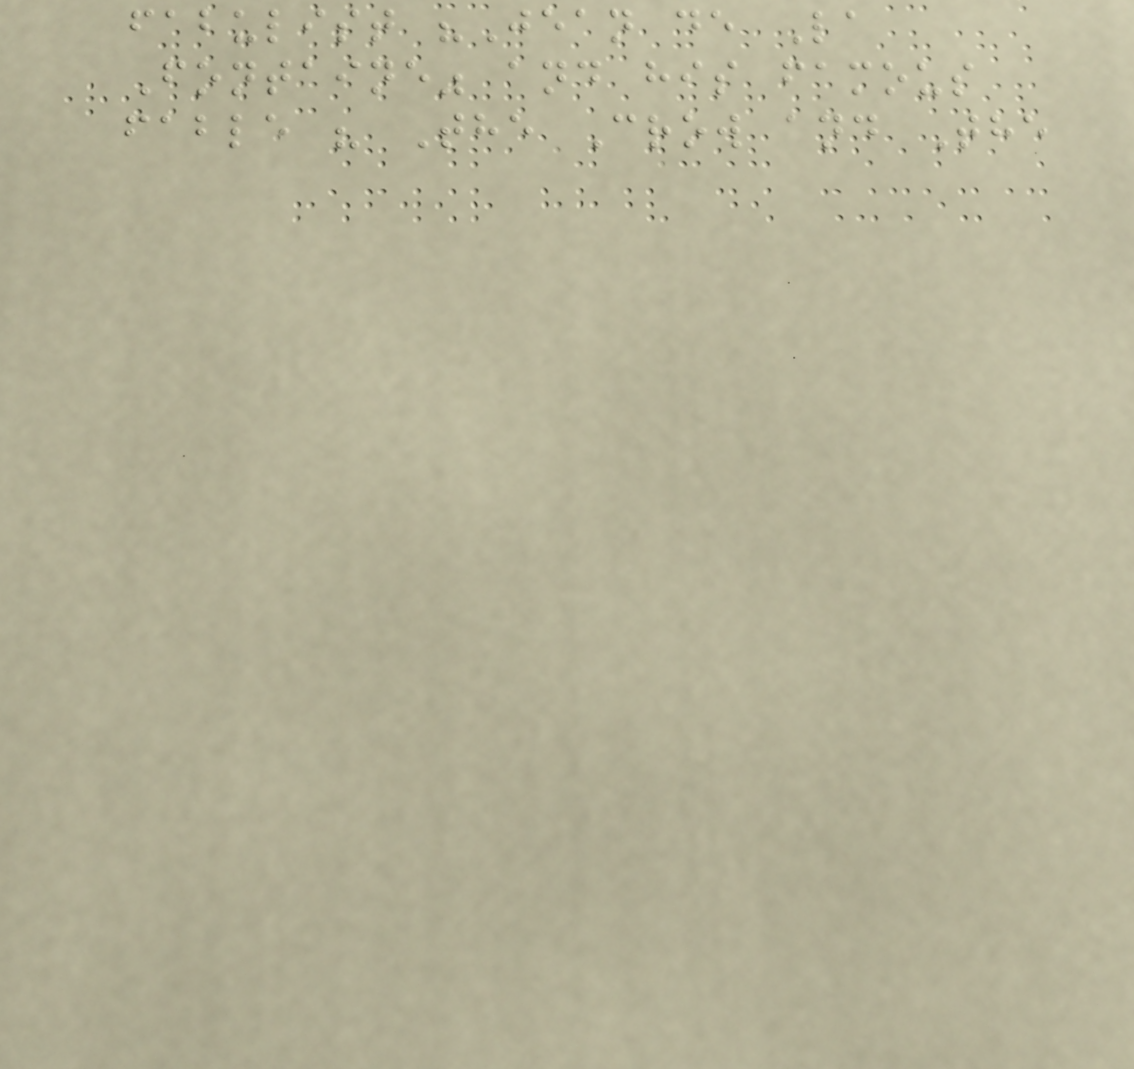fabulist "Jean de La
Fontaine" and his famous
fable " The Crow and The
